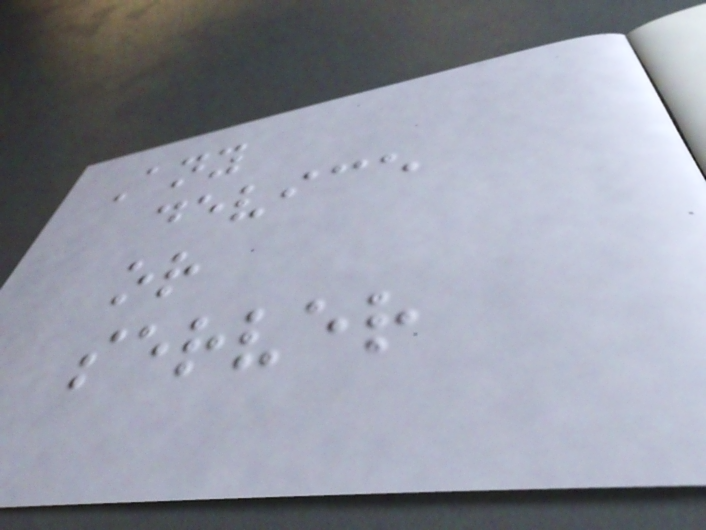Any
device
or
server
